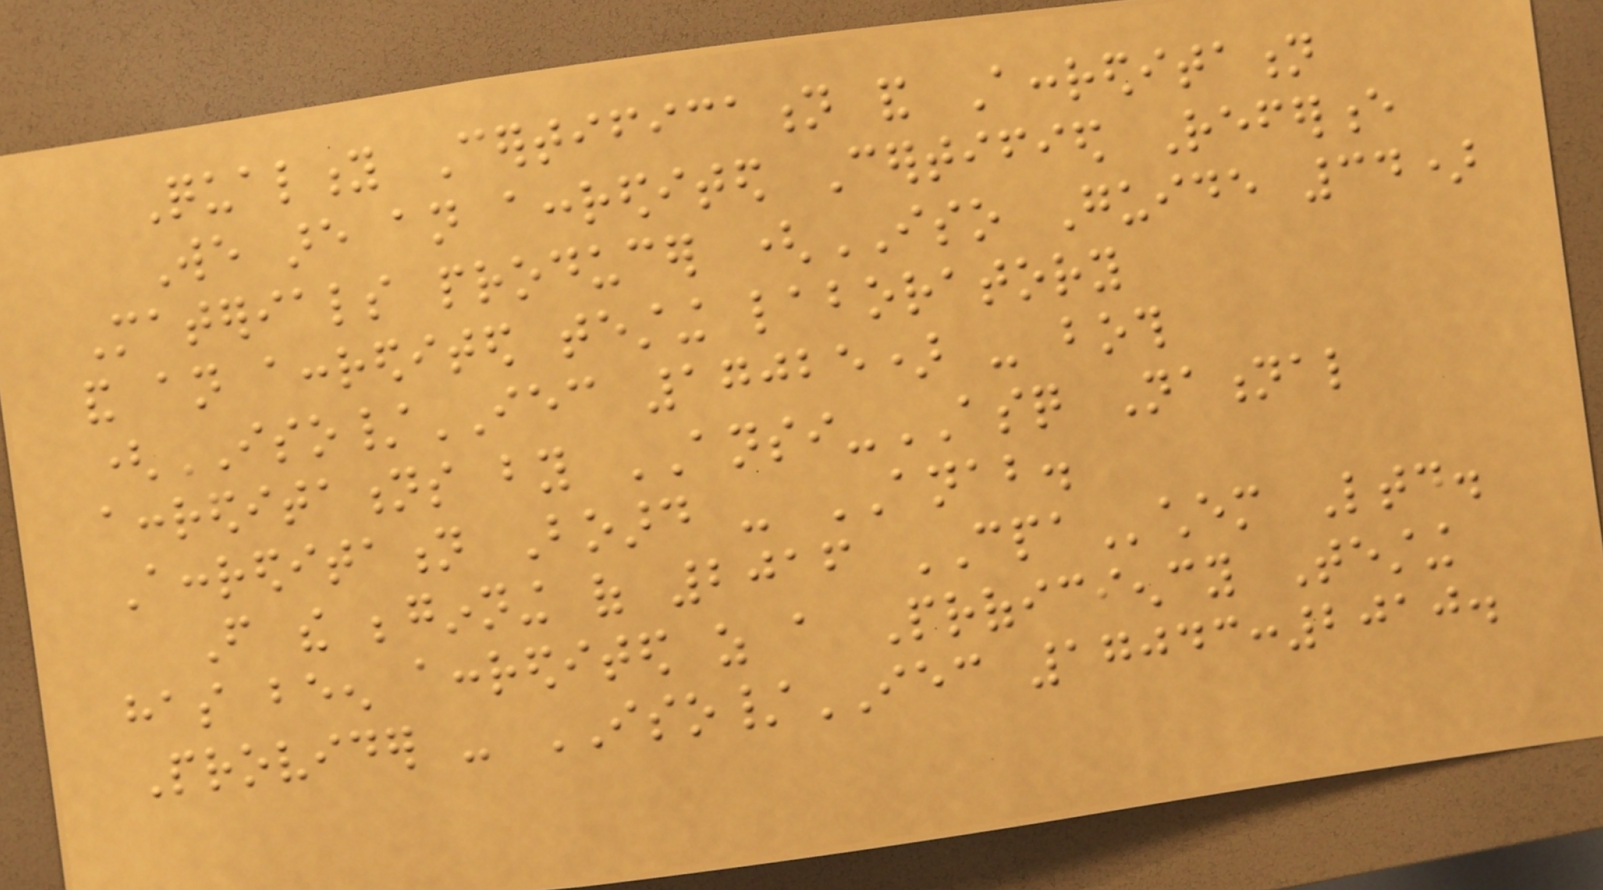Quality Certification and Accreditation
We are an accredited Certified Reference
Materials producer (ISO Guide 34)
and an accredited testing laboratory
(ISO/IEC 17025) - both
accreditations by ANSI-ASQ National
Accreditation Board - ANAB.
From the beginning of 2016 CPAchem Ltd.
has been accredited as a Proficiency Testing
Provider - ISO/IEC 17043:2010.
